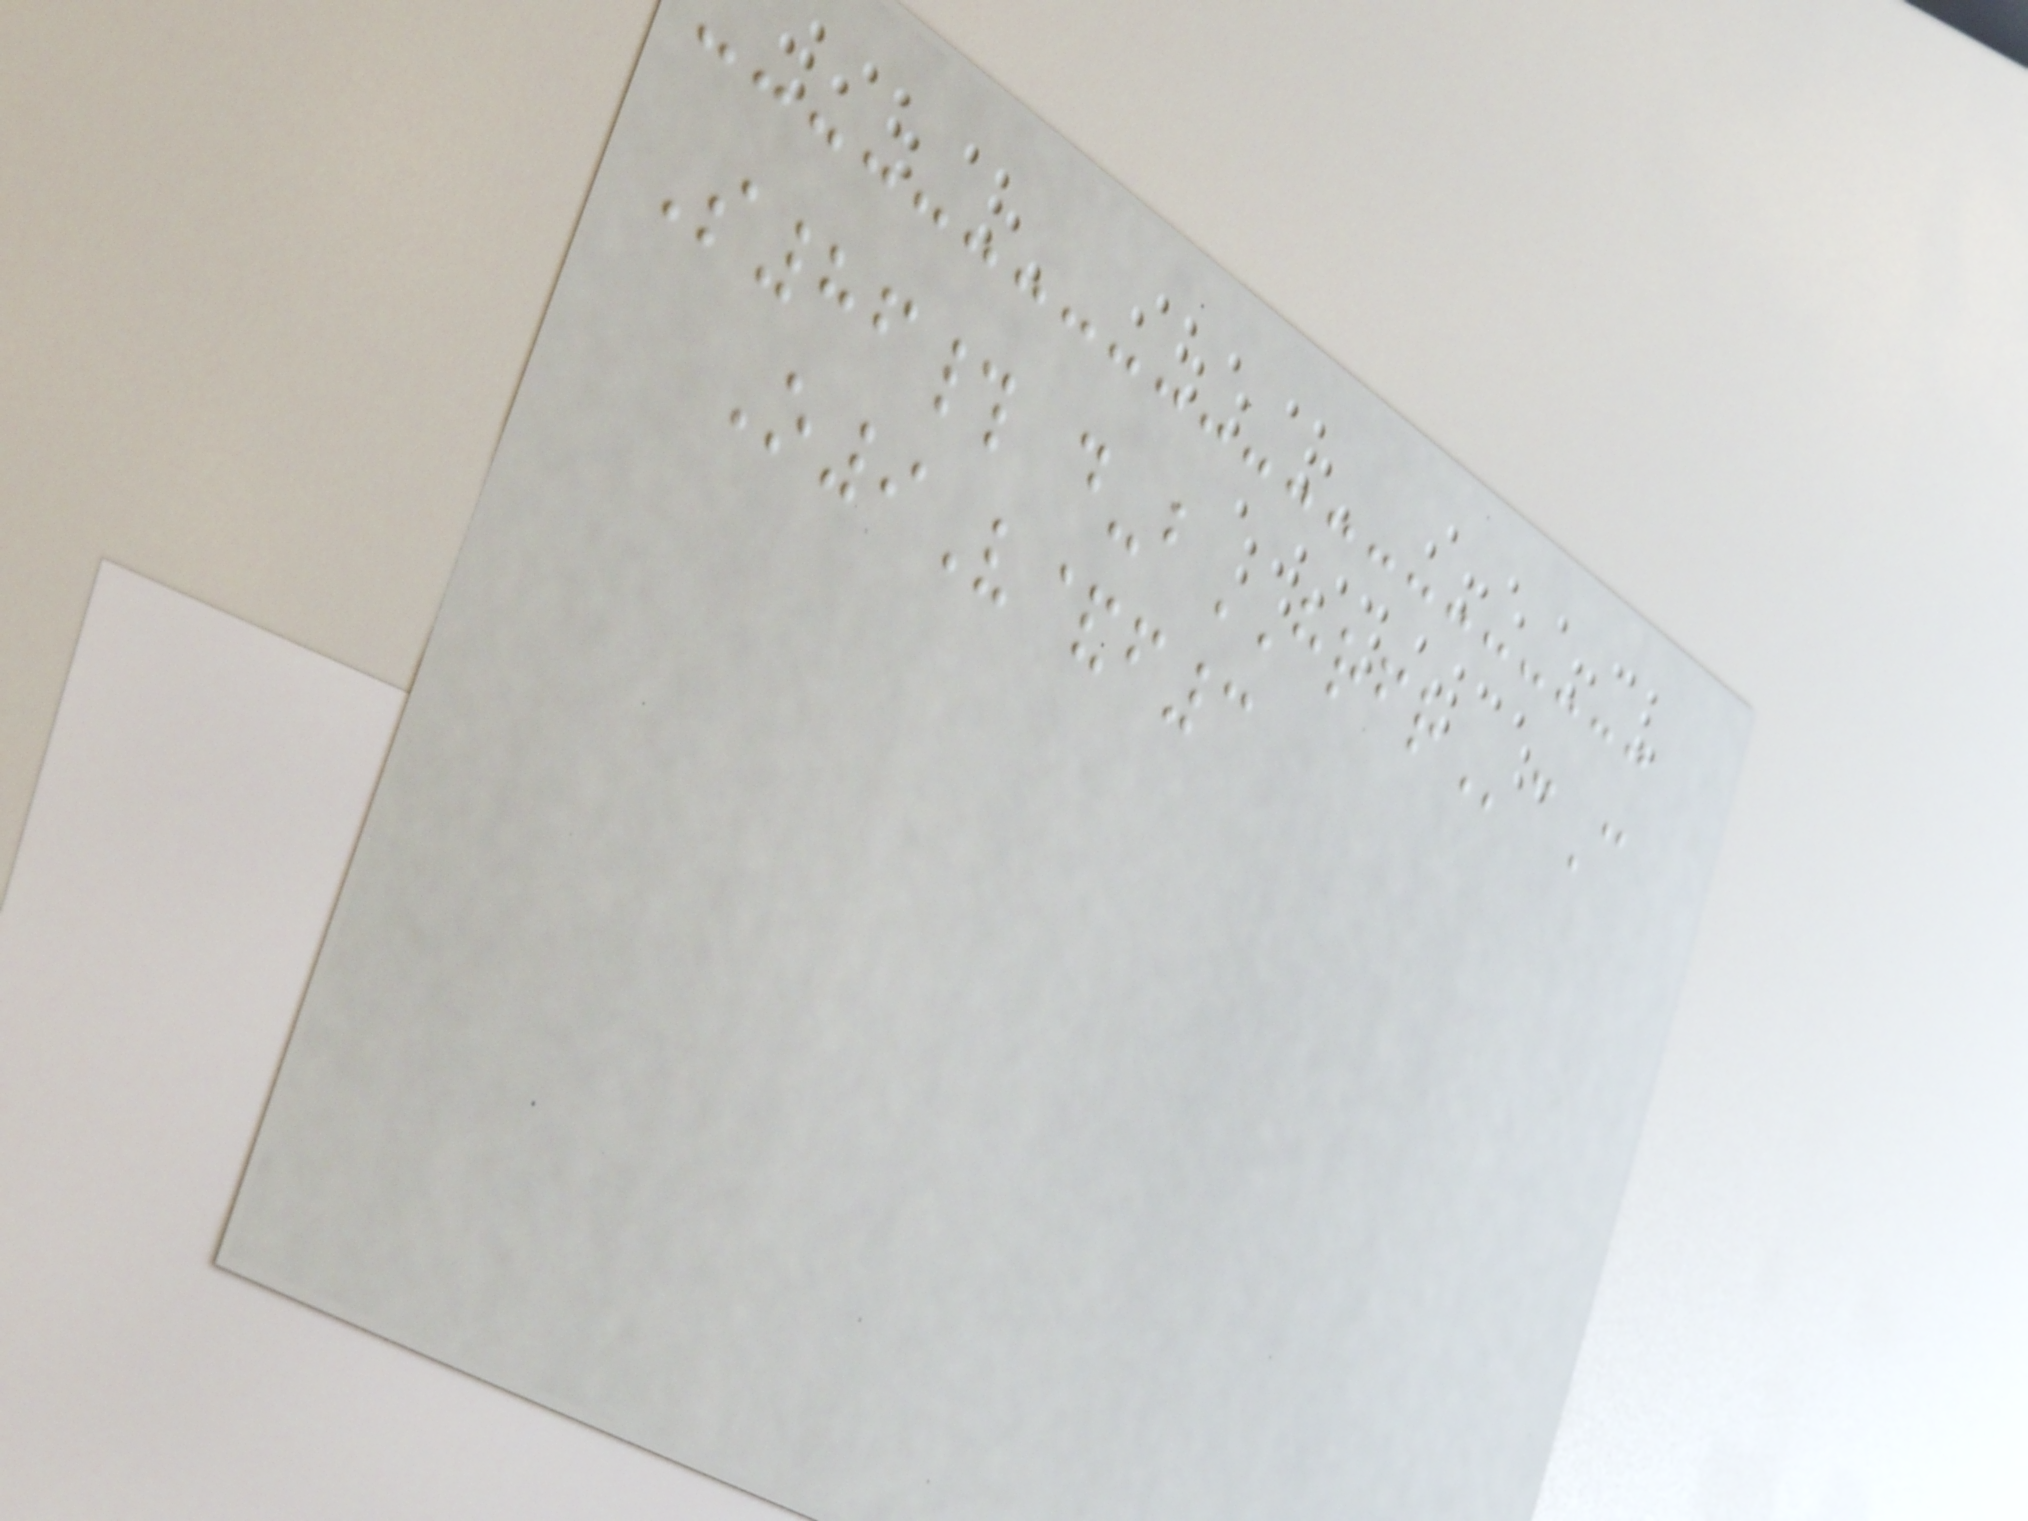S86# d-bHRFRcC
O9V&f3
